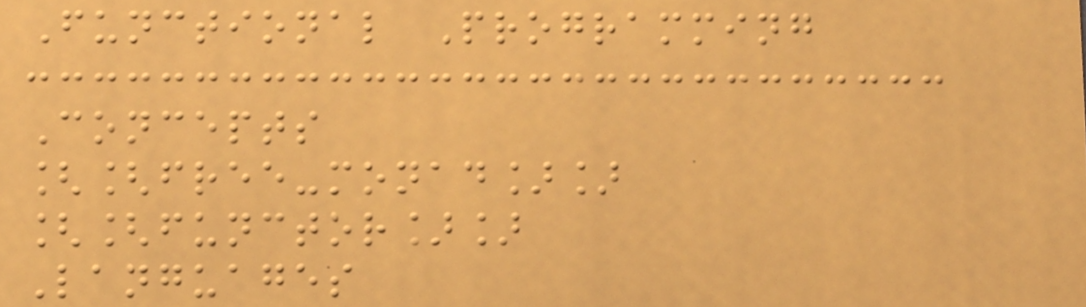Functional Programming
Concepts
[[free-monad]]
[[functor]]
Languages
